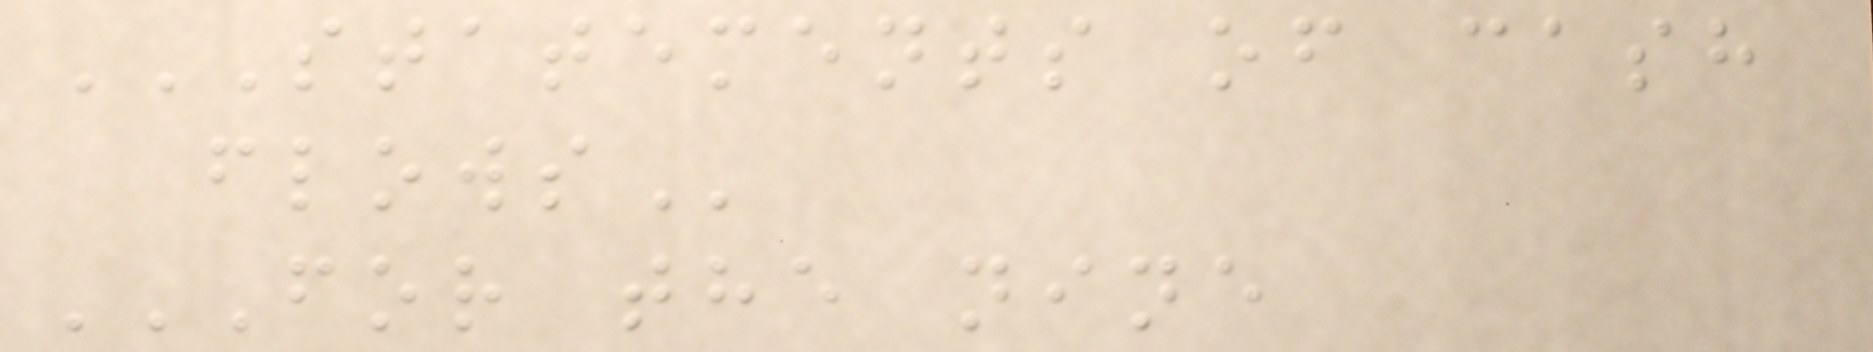STATEMENTS OF CASH
FLOWS
FOR THE NINE
